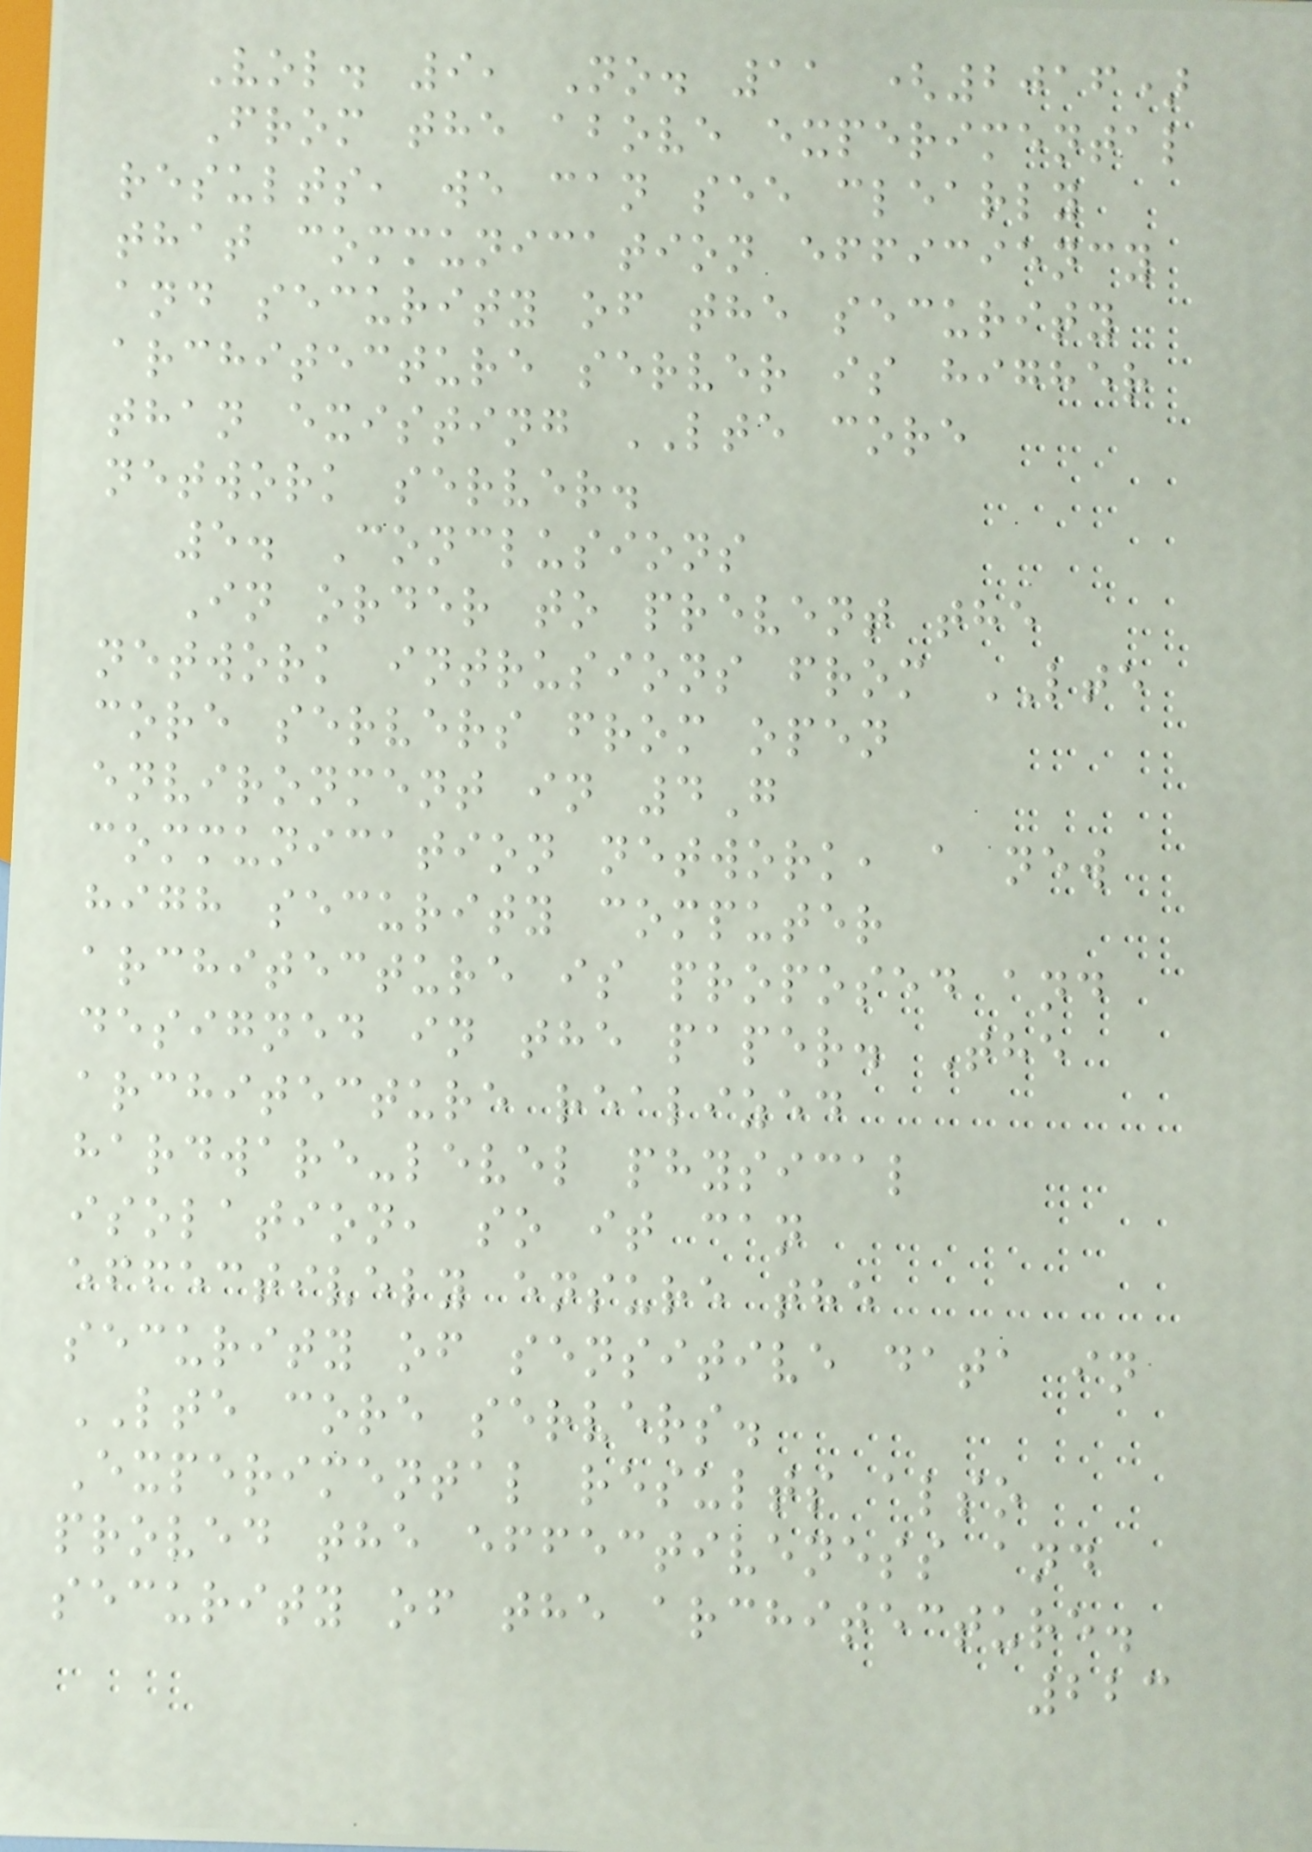Vol. 9, No. 11 (2016)
From the above experimental
results, we can see clearly
that communication efficiency
and security of the security
architecture server is higher
than existing LTE core
network server.
5. Conclusions
In order to prevent the
network intrusions from LTE
core servers from open
environment in 4G
communication network, a new
high security computer
architecture is proposed and
designed in the paper. The
architecture realized
hardware-level physical
isolation, so it can
effectively ensure the
security of sensitive data in
LTE core servers.
Experimental results also
proved the effectiveness and
security of the architecture.
223
